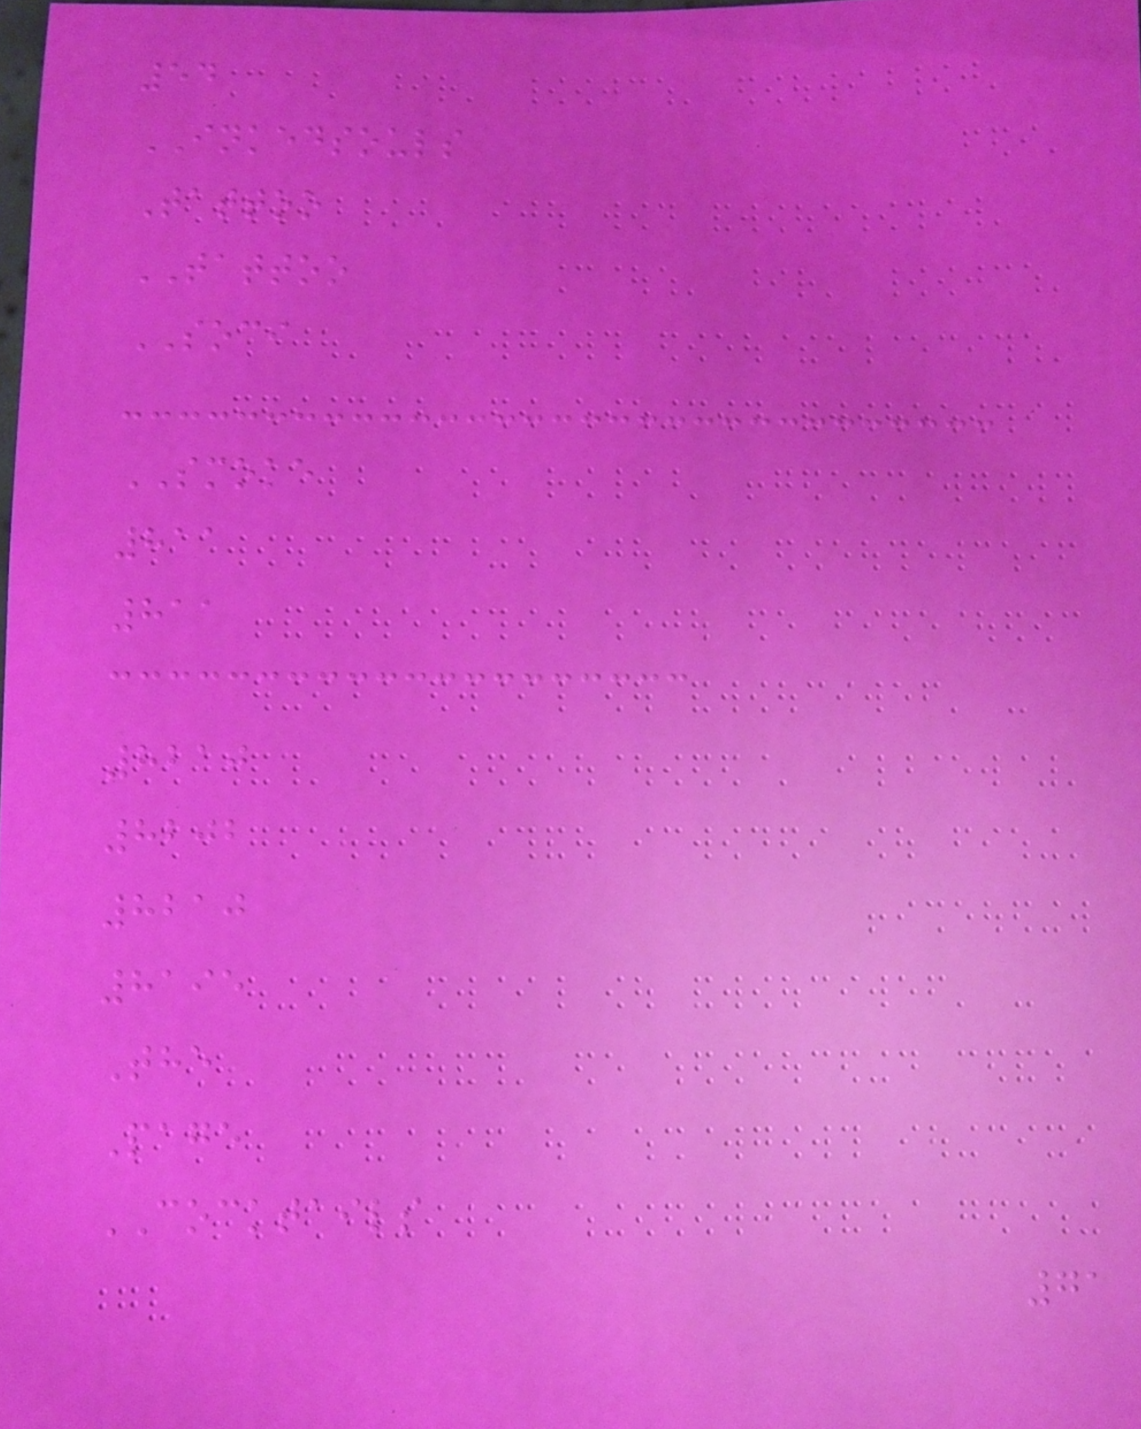54
INKEDSOULS
Tattoo
TATTOO
SOCI
SMOKE
811
811
8210
8202
8210
8195
The
Page
COCKTAILS
71
